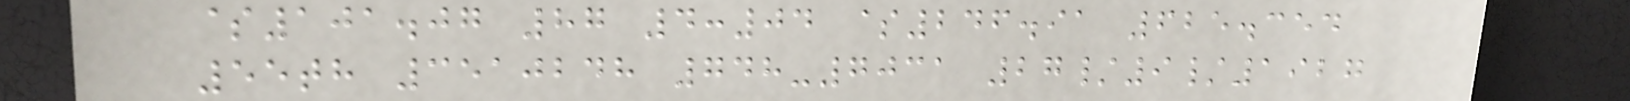$101.07 87 4:04 $246.91 625.354
55th 3510248 748-7031 27/9/1927
